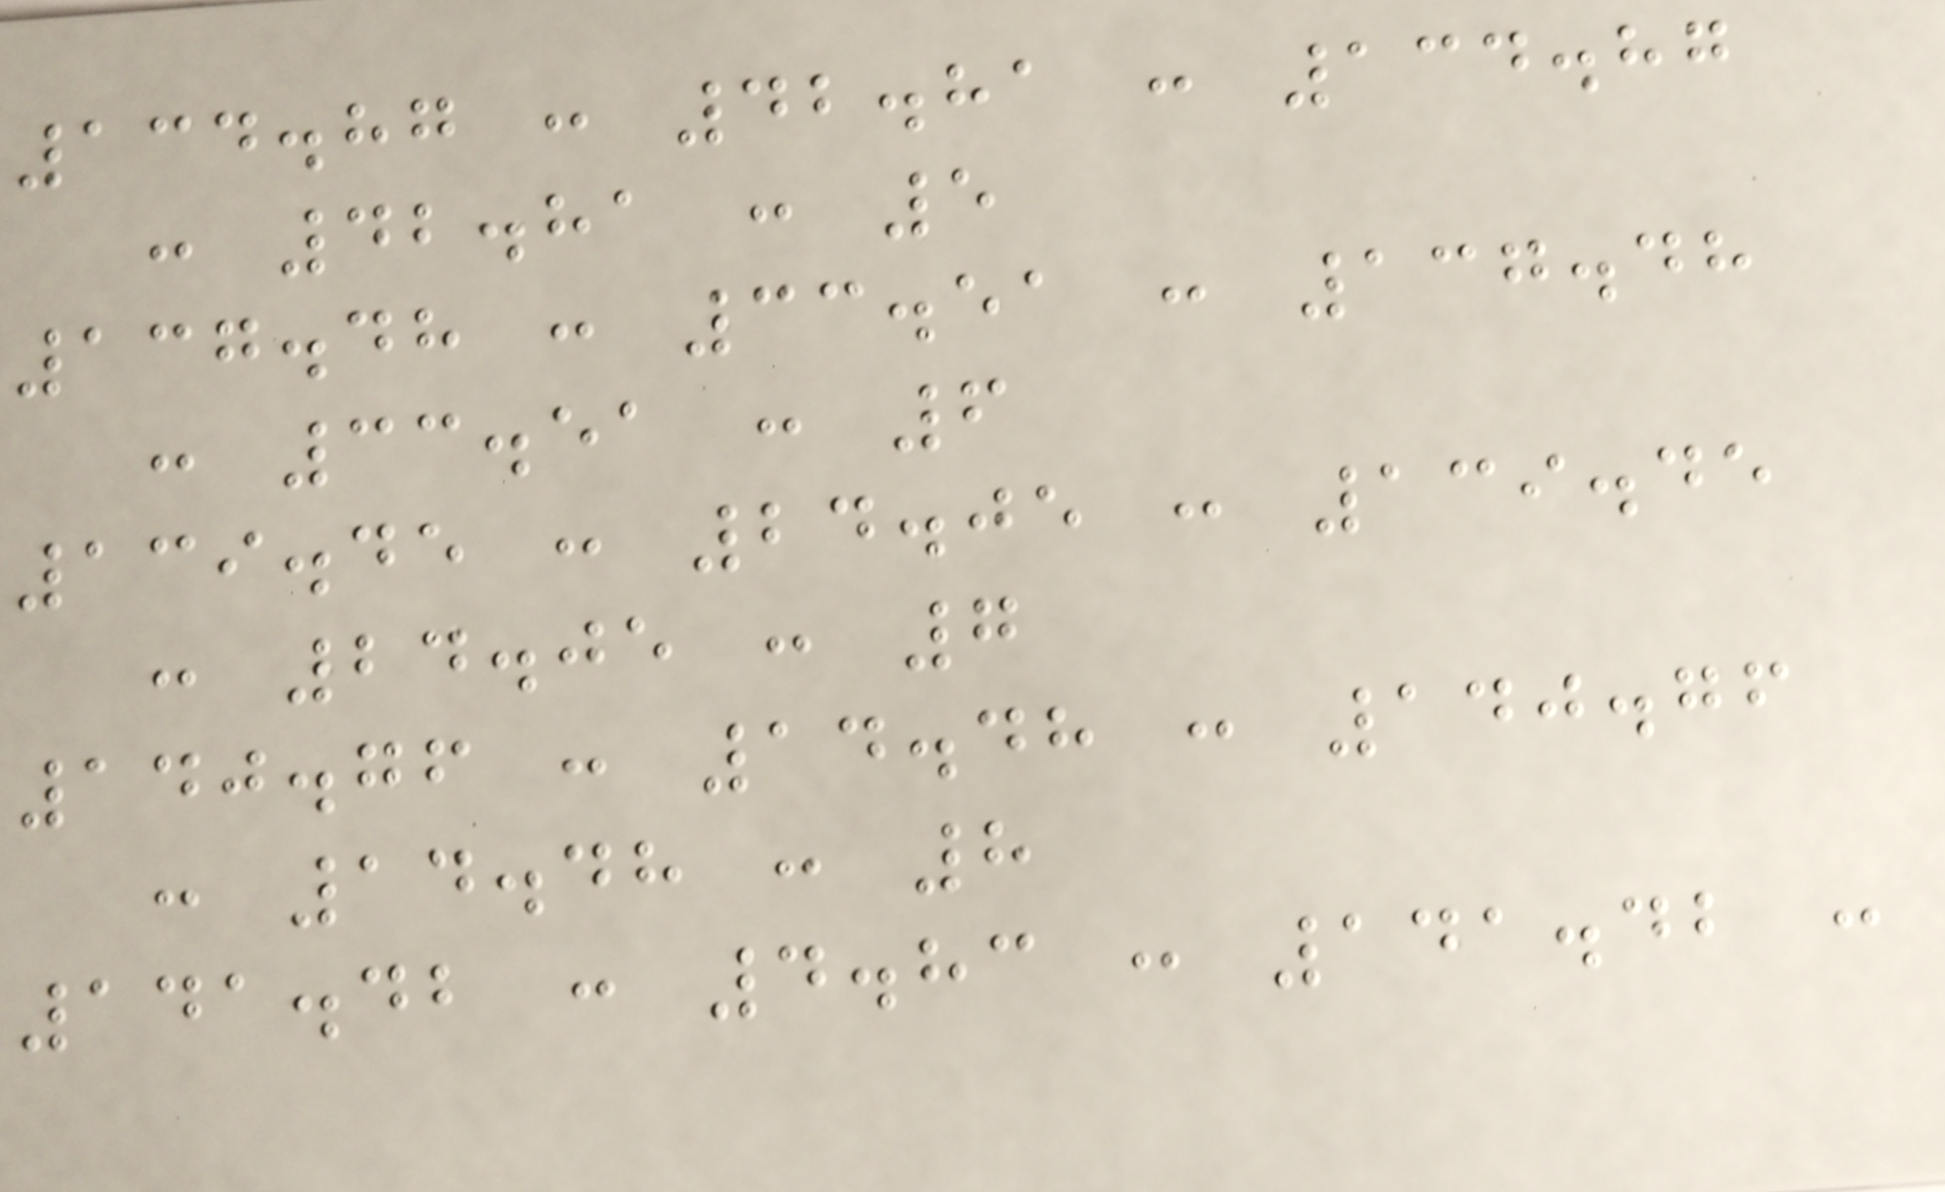134.87 : 42.81 : 134.87
: 42.81 : 5
137.48 : 33.51 : 137.48
: 33.51 : 6
139.45 : 24.05 : 139.45
: 24.05 : 7
140.76 : 14.48 : 140.76
: 14.48 : 8
141.42 : 4.83 : 141.42 :
